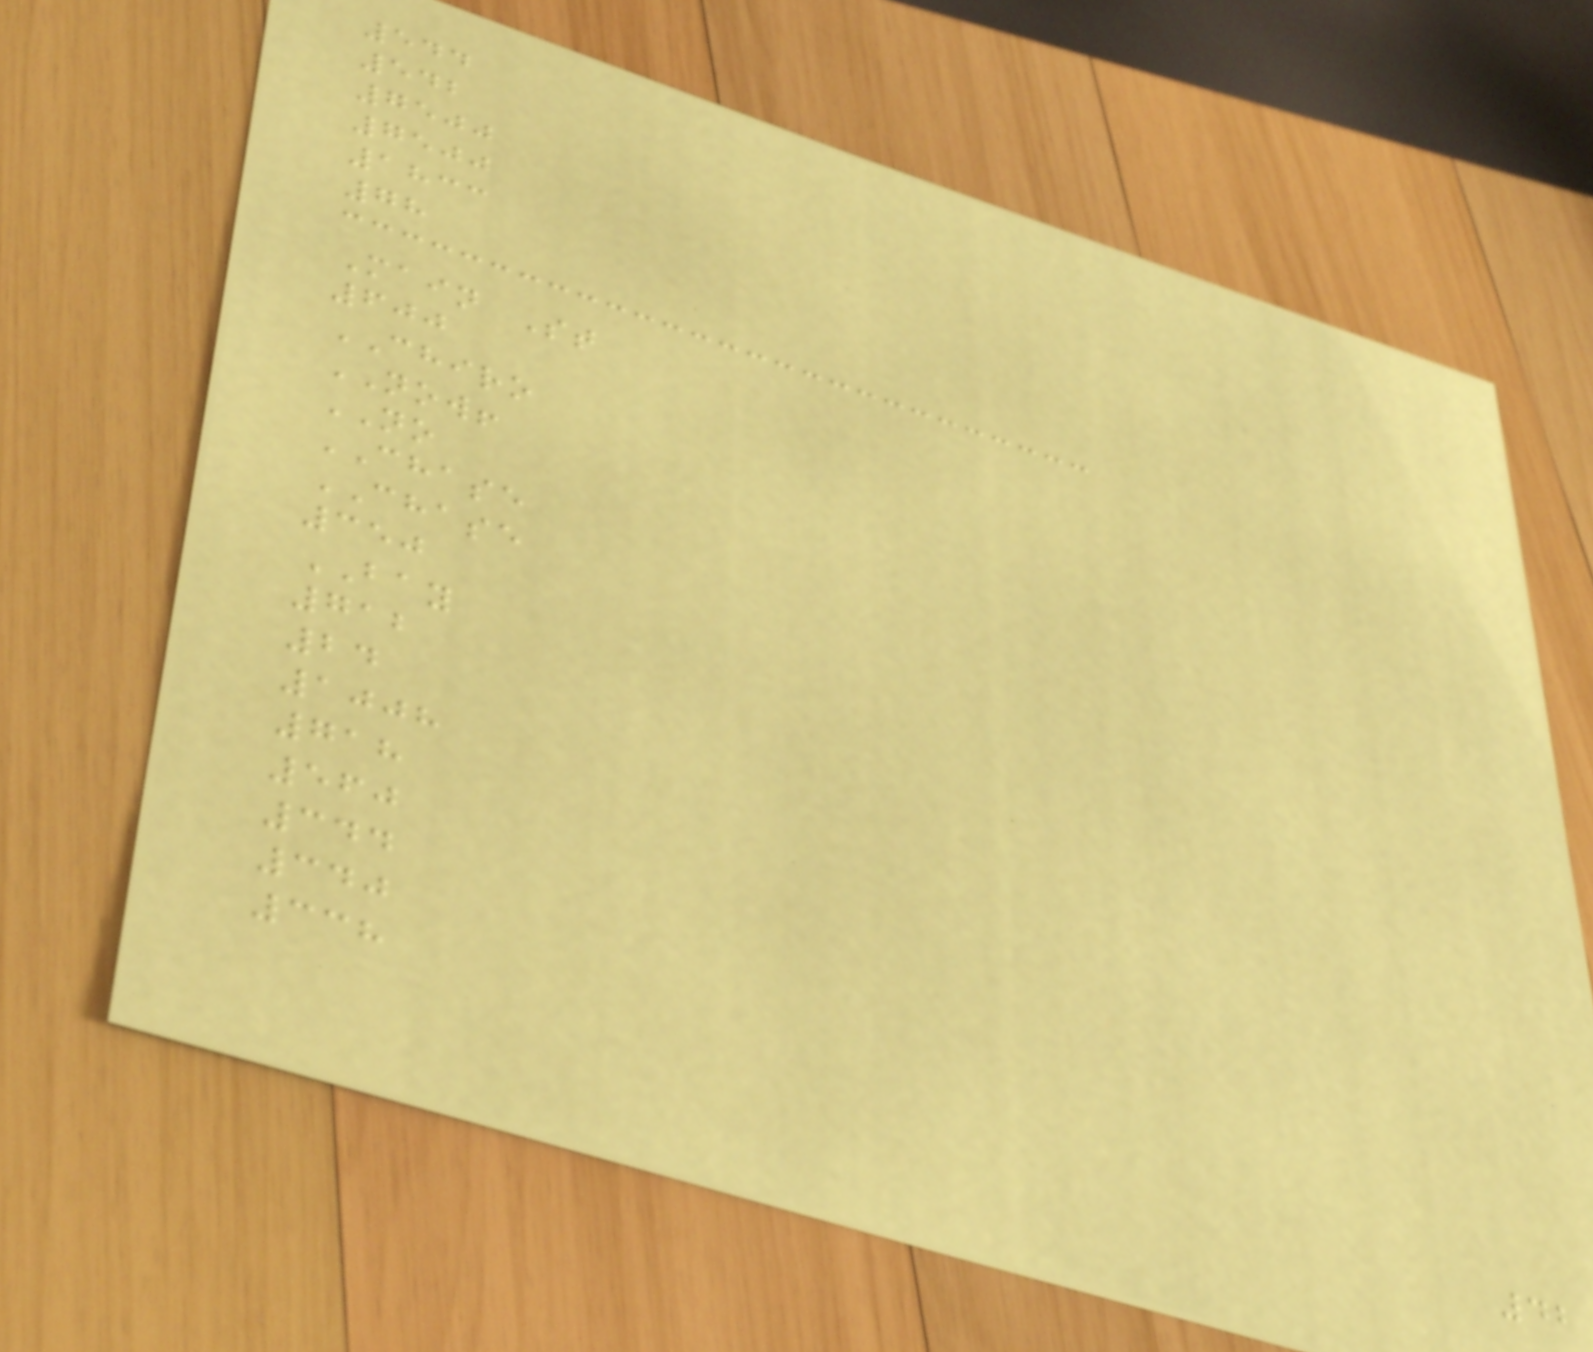544
542
7500
7500
1833
78
Main St
600
CHIRO
NOW!
NO
CHASE
CHASE
350
BAY
712
24
1008
718
560
344
340
338
42
